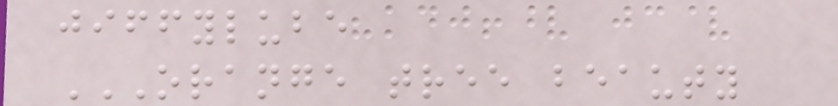jiffylube
ORANGE TREE BEAUTY
